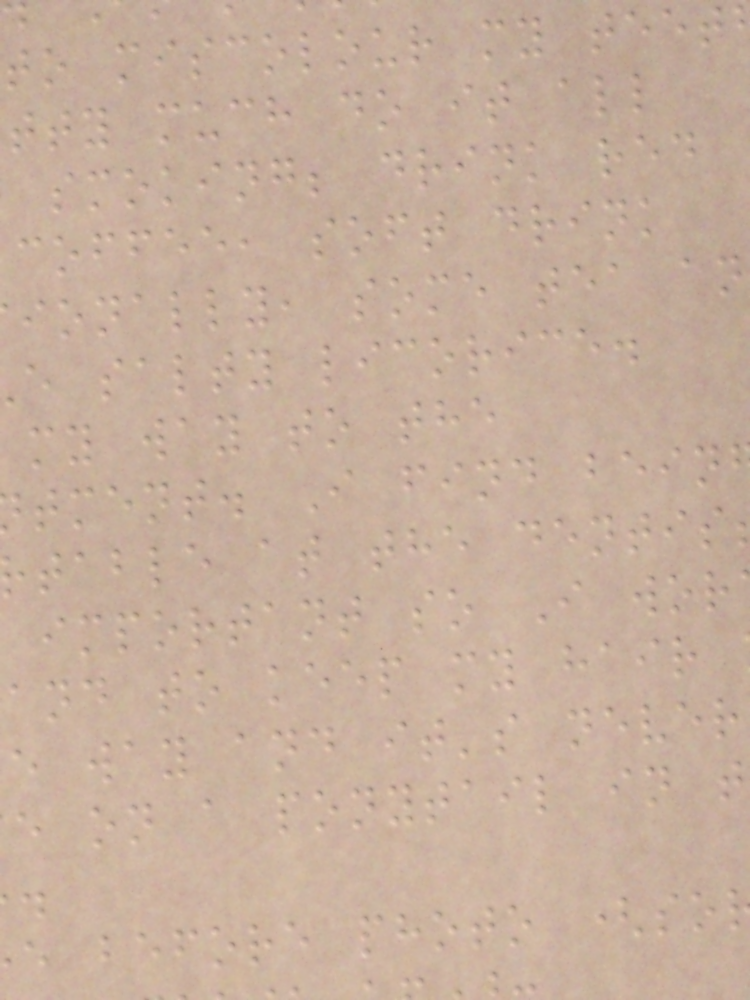to miscolour my teet
tty much do it all
smoking; drink red
coffee, soft drink
ionally, some tea an
e salty licorice.
my way to the
tment. I find bein
table at the dentis
important so I wor
and to keep my hair
e way and it's never
e on a ponytail in t
e before photo (so
